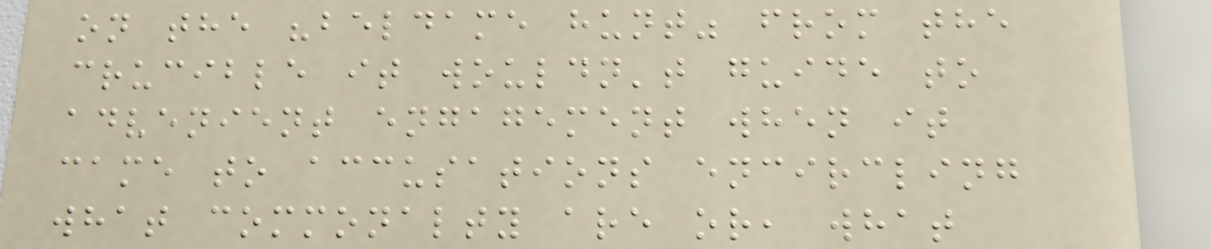on the "beldame hunt" from the
crucible it wouldn't guide to
advenient engagement when it
came to accusations encircling
what commonalty are or, what
